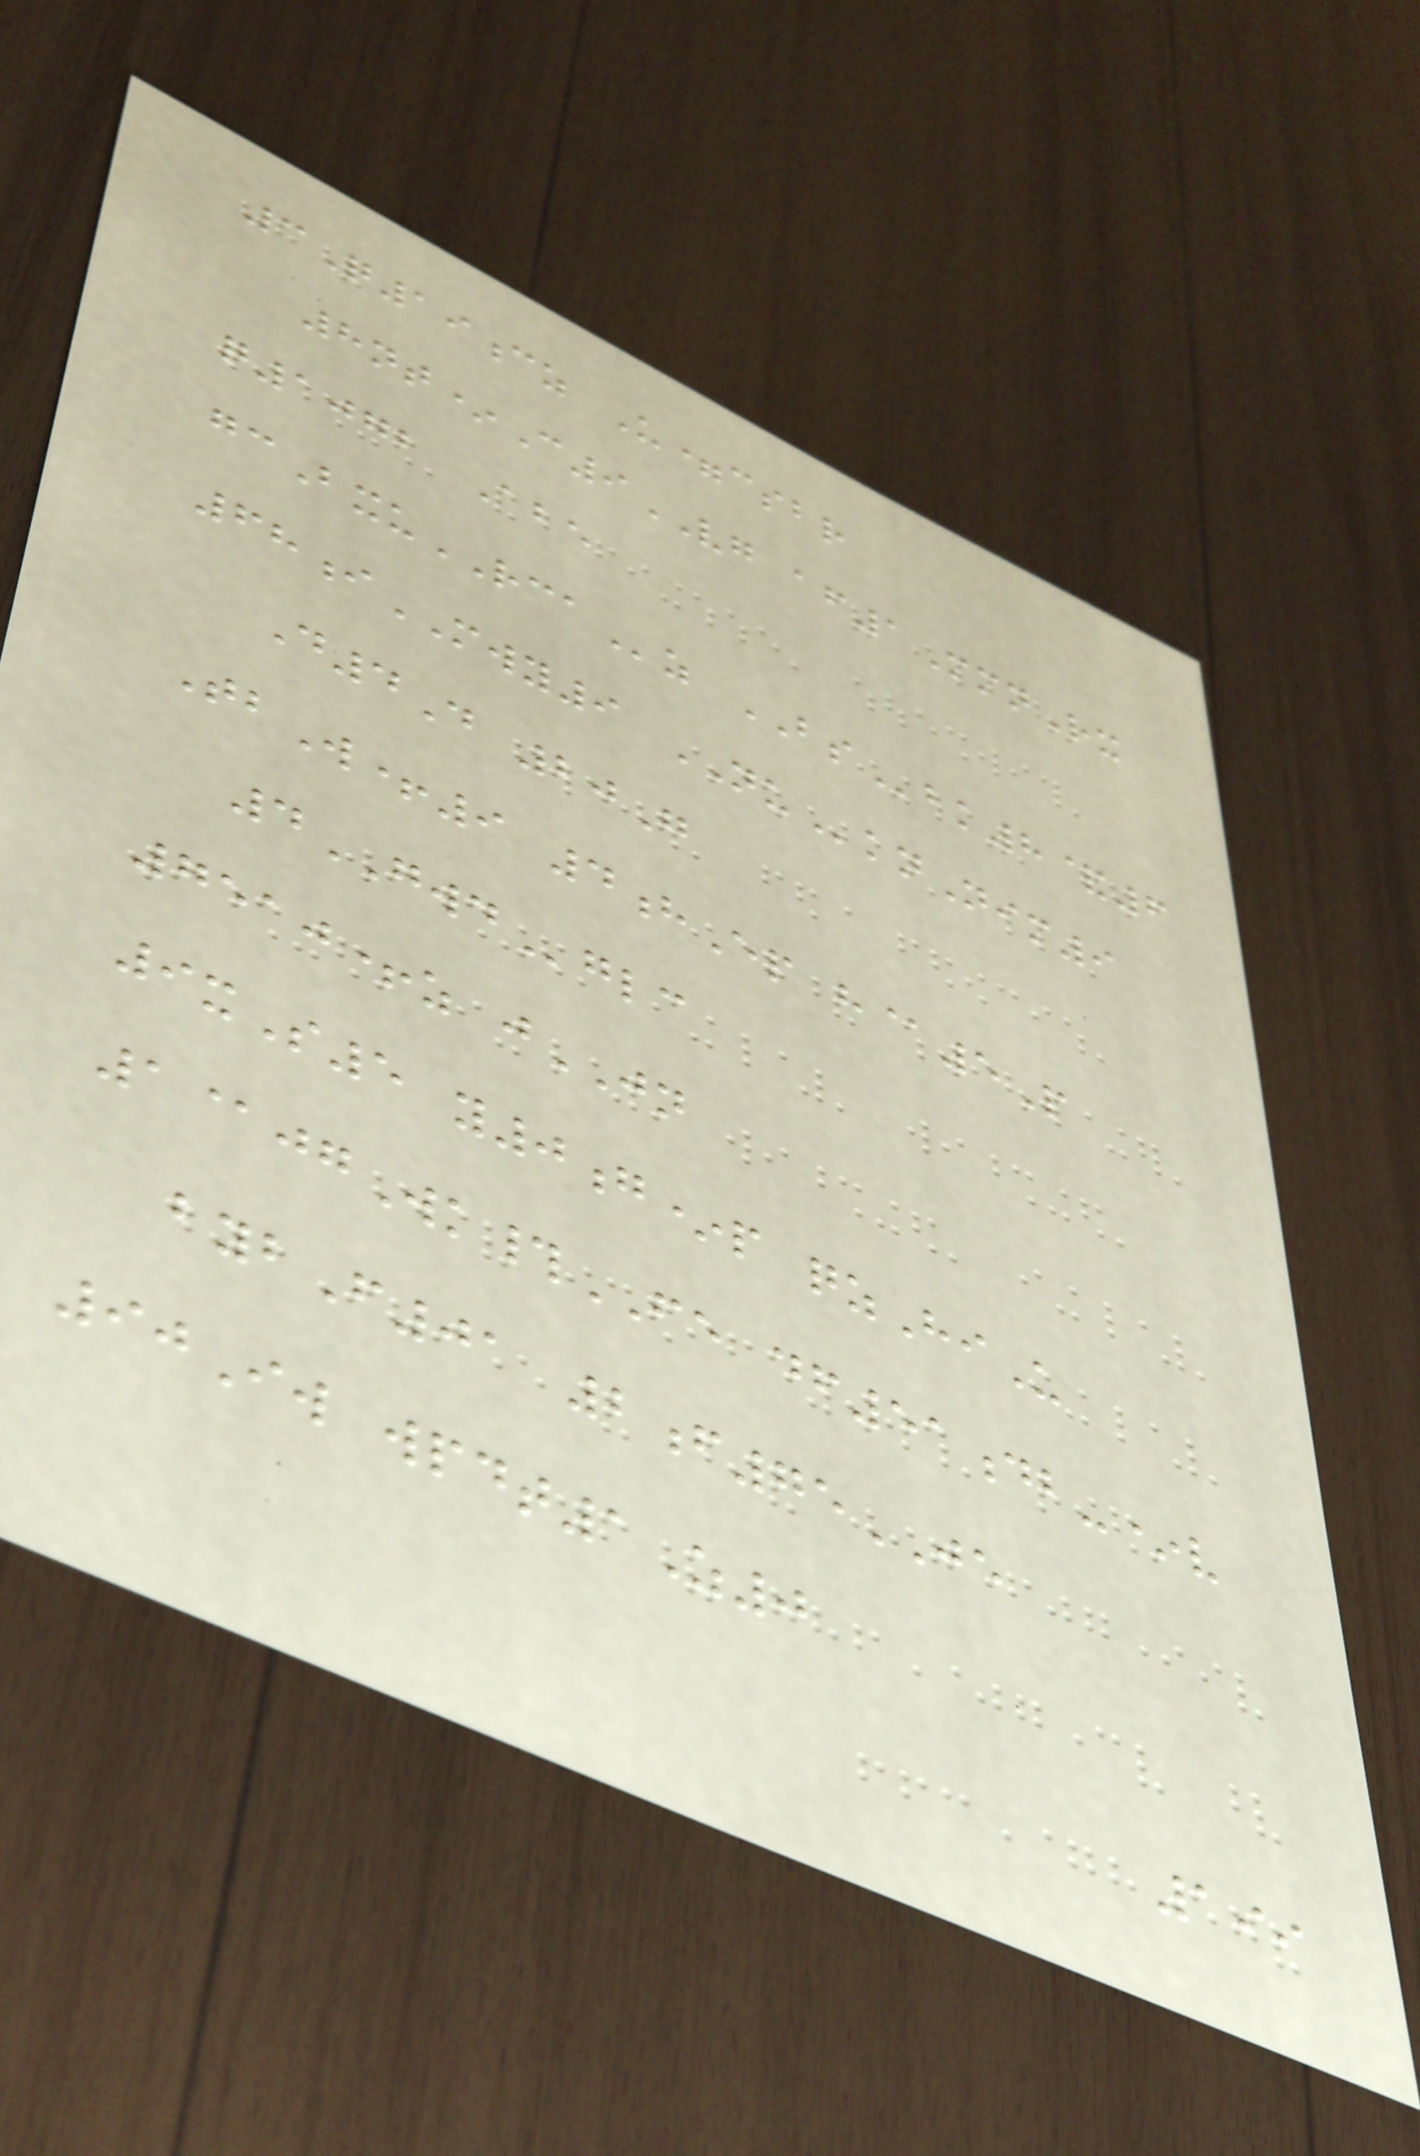3Q19cz U=csbr
8nt*C9VG af1MmnRx
q1072 Abe
gcBxuRCAz BSbk8&6
68iMWY9 NUknNim9
D4D 20G
TbW+9 4hEp h@5P
4GWDglc
7510+z jJN
9xS5 y0g*p qzHiU
1@jgWk#FE df51db-*v
bybF01 2f75JE
90Iw wpdt1Z0
199
